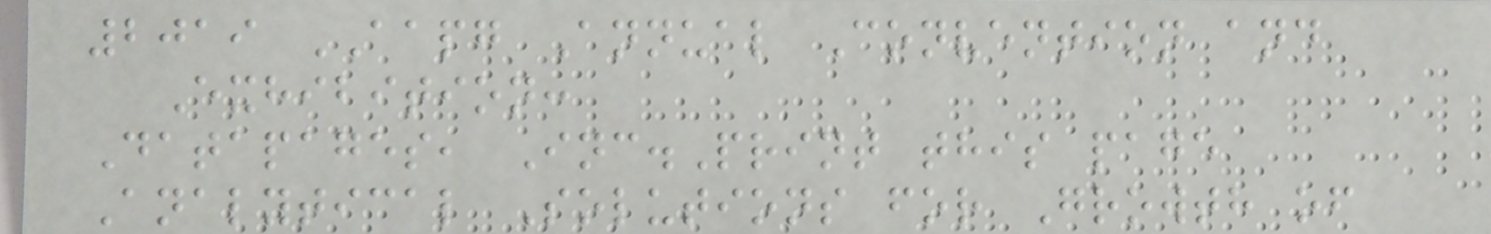2019 AAPG Annual Convention and
Exhibition:
Datapages, Inc.Print this page
Analytical Solutions for Growth of
